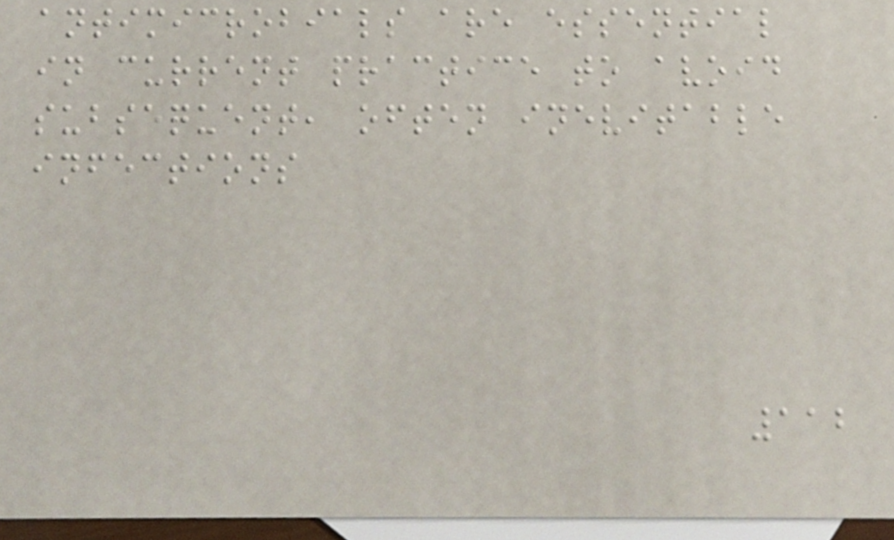antimicrobials are essential
in current practice to avoid
subsequent, often inevitable
infections
112
